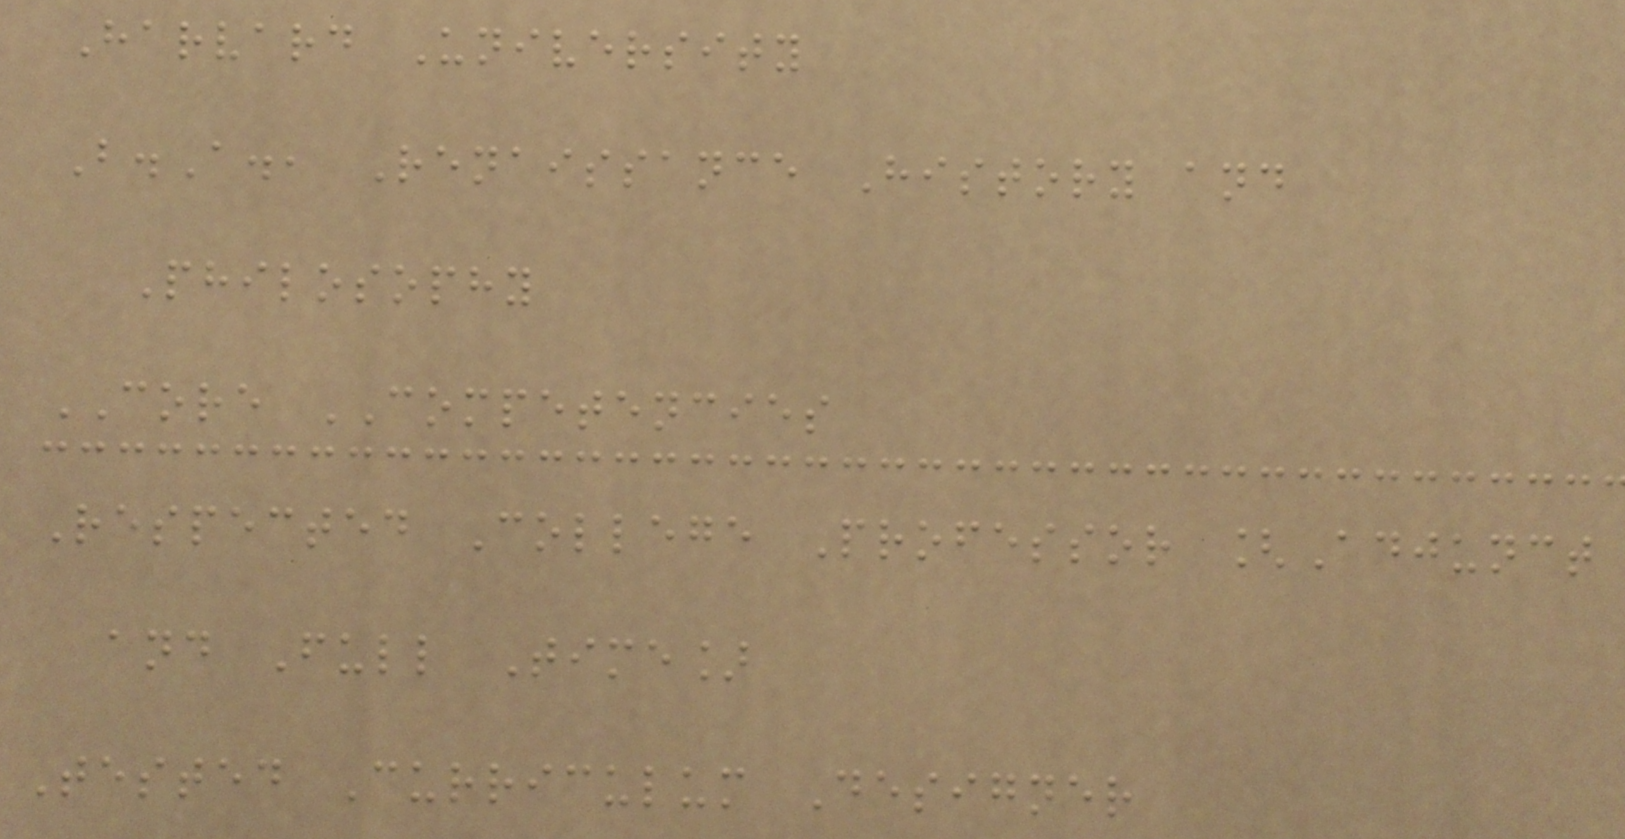Harvard University
B.A., Renaissance History and
Philosophy
CORE COMPETENCIES
Respected College Professor [Adjunct
and Full Time]
Tested Curriculum Designer
